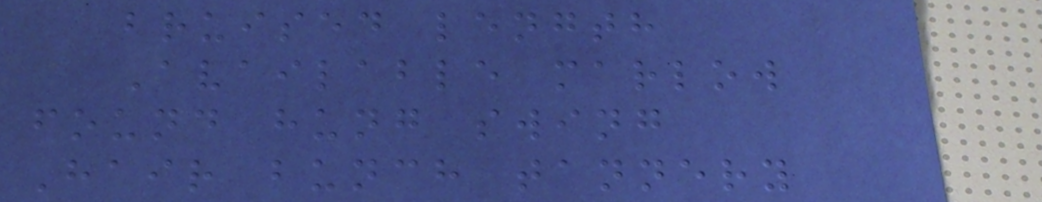bruised length
Available marlow
found hung swing
Hair bunch tannery
